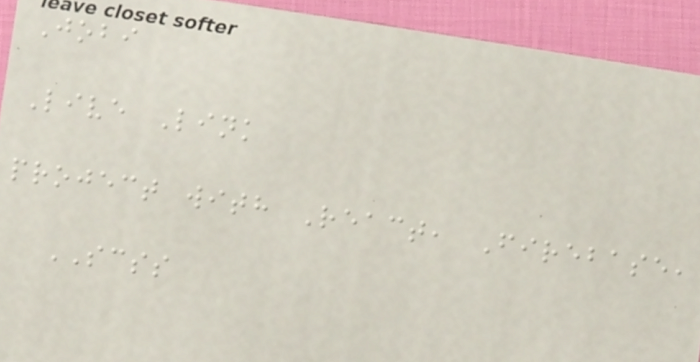Jobi
Live Link
project with React, Firebase,
SCSS
